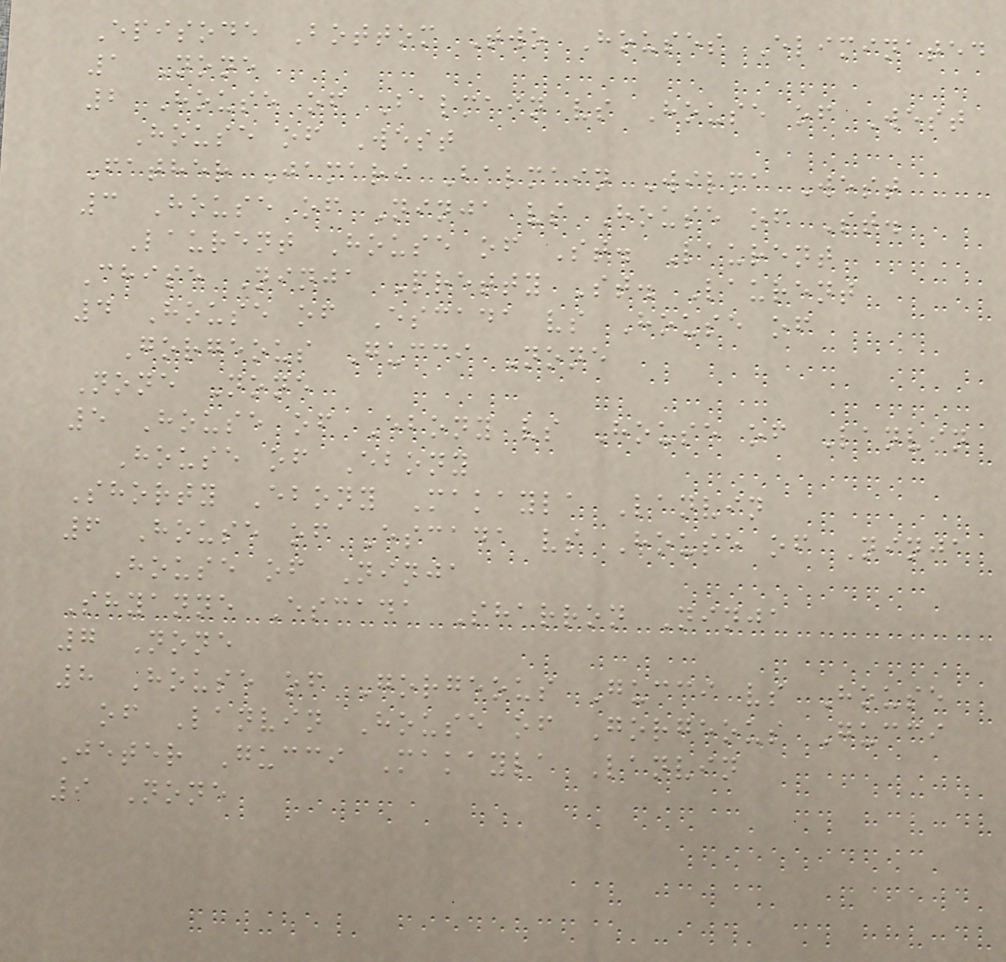Episode Bottom Two Houses Eliminated
1 None
2 House of Balmain vs House of West
House of West
Father Jamari Balmain Wilma West
3 House of Ninja vs House of St.
Laurent House of St. Laurent
Chise Ninja Pretty St. Laurent
4 House of Escada vs House of
Gorgeous Gucci None
None None
5 House of Ebony vs House of Lanvin
House of Ebony
Shorty Ebony Makayla Lanvin
6 House of Escada vs House of Ninja
House of Ninja
Shyanne Escada Sharron Ninja
7 None
8 House of Gorgeous Gucci vs House
of Lanvin House of Gorgeous Gucci
Jeter Gucci Makayla Lanvin
9 None
